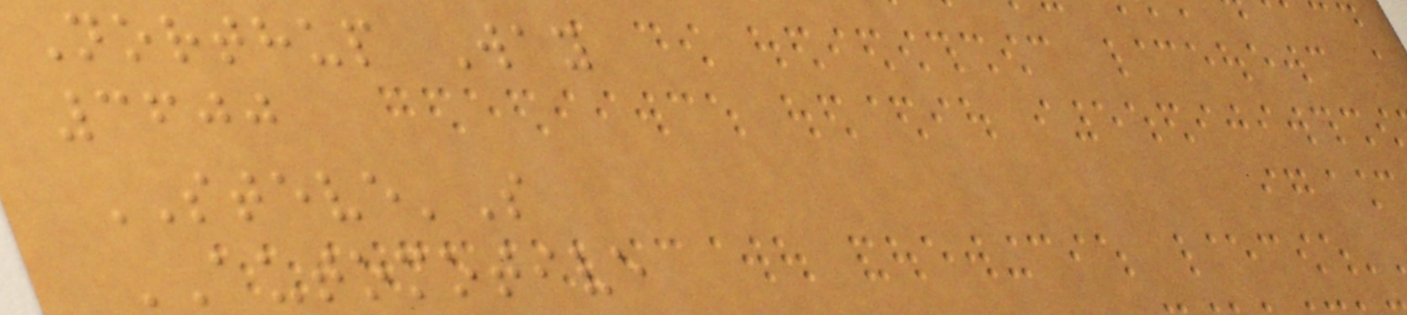Northup Way
3600
STEVE'S
AUTOMOTIVE
